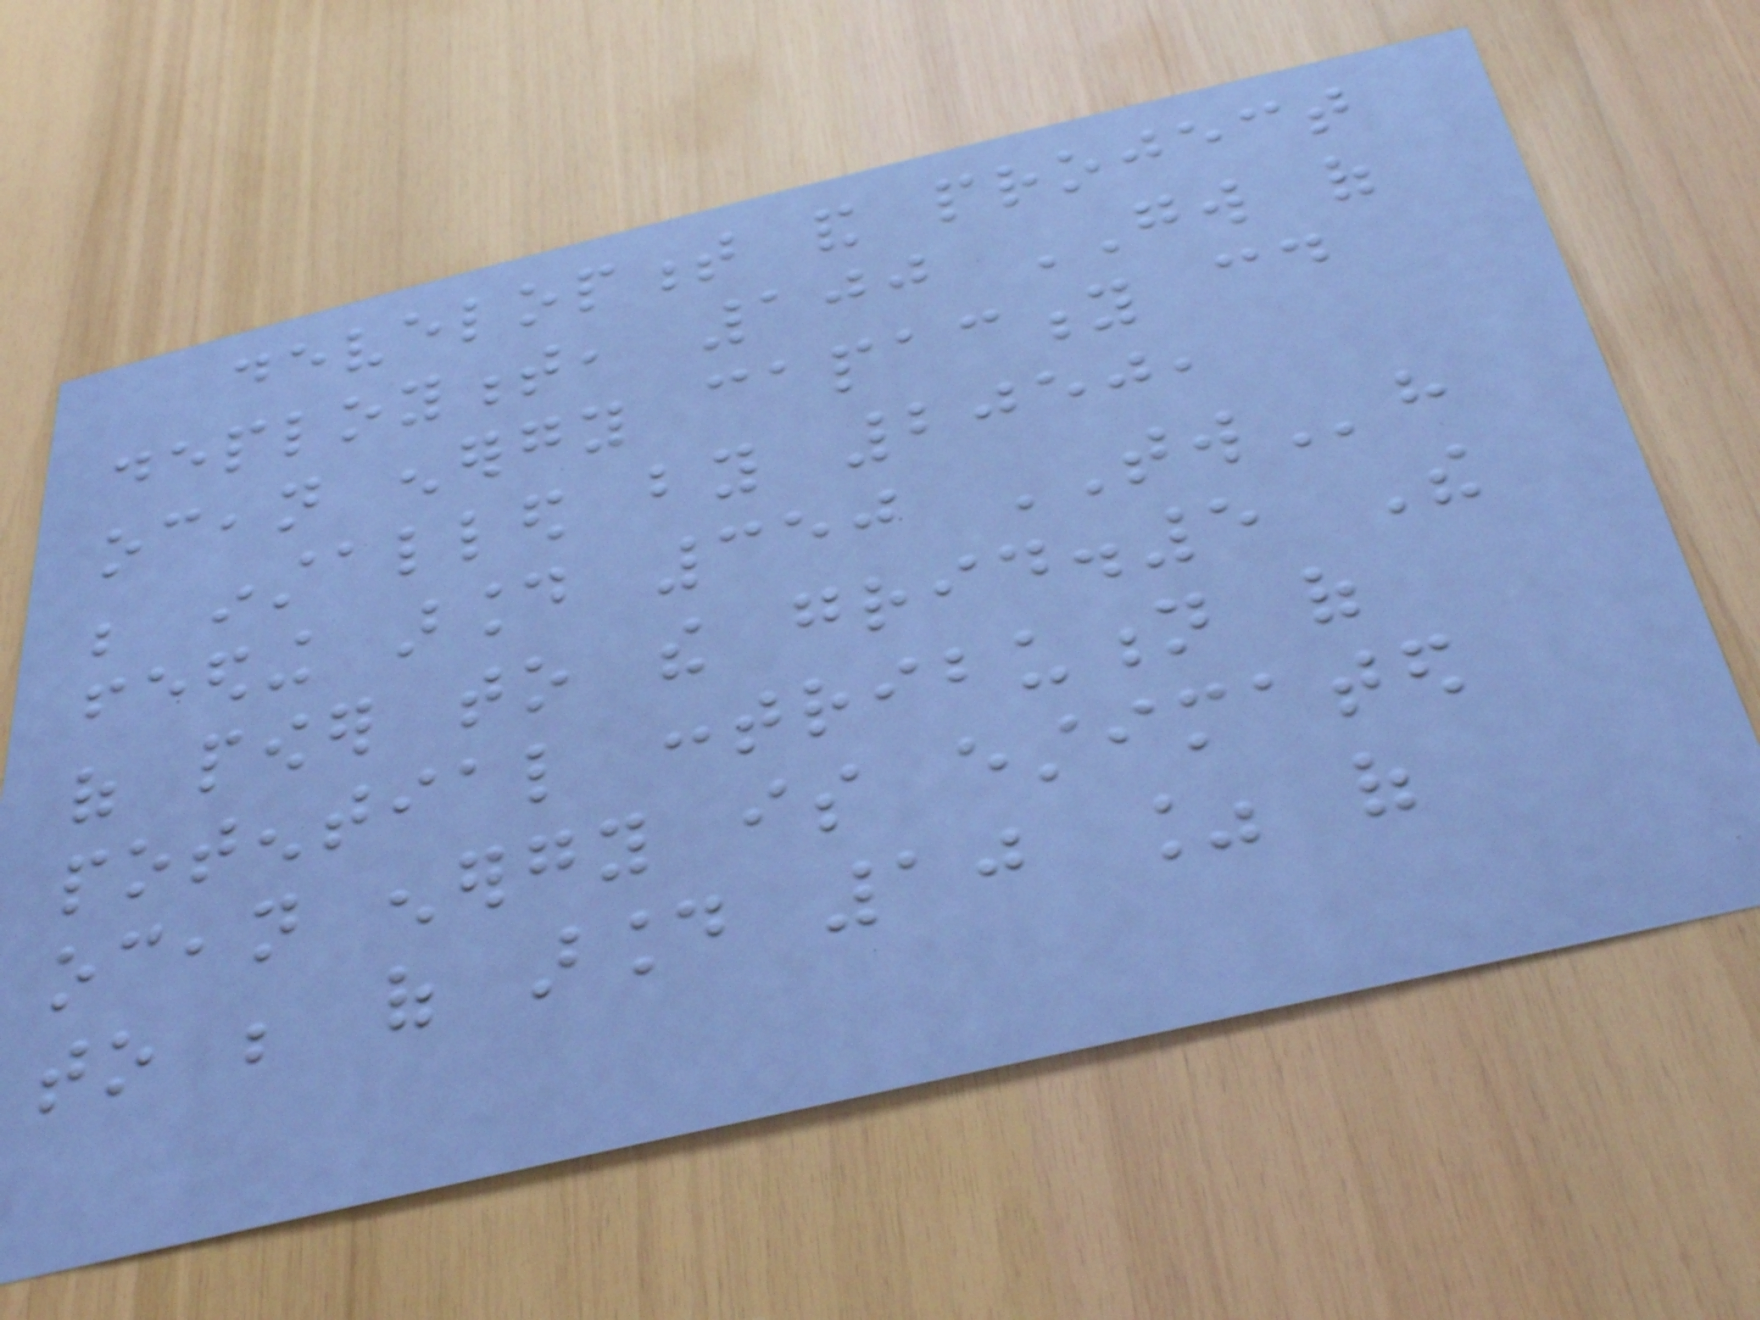development and project
deployment, 100 GW of
ocean energy capacity could
be installed by 2050,
feeding around 350 TWh
of power to the grid.5 The
potential contribution of
ocean energy is estimated
to be of around 10 % of
